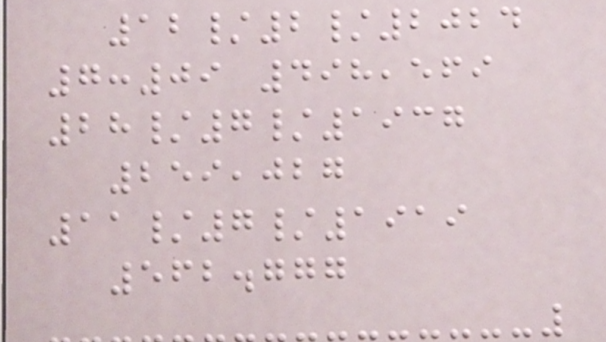12/2/2024
7:09 498,569
28/7/1937
259,027
11/7/1919
562.777
